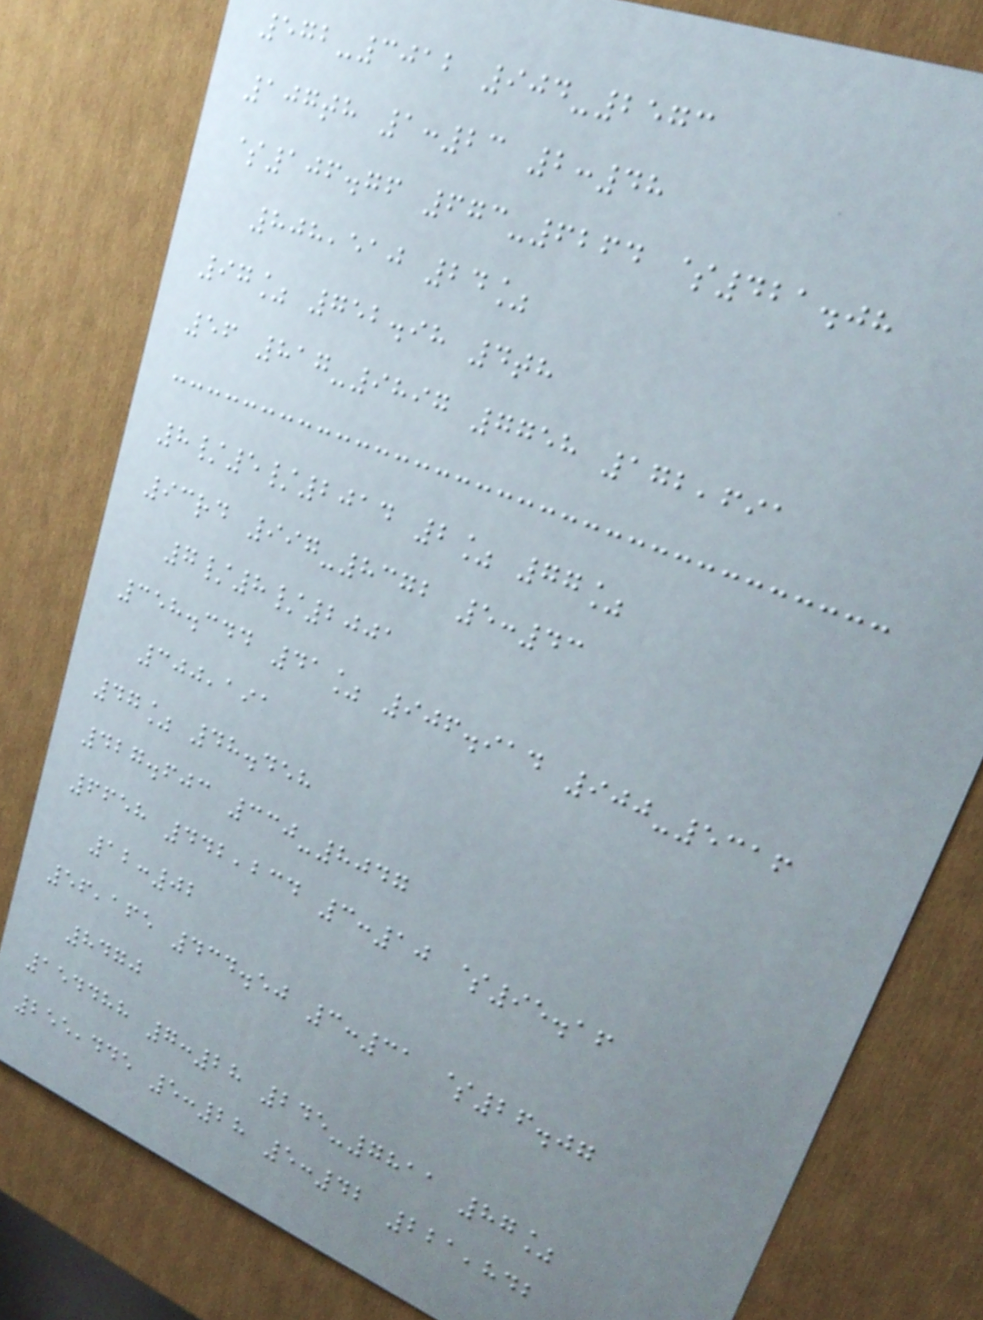572-3012 904-2573
107th 1:23 2:48
$106.76 673-6264 $421.08
808,510 24%
97% 752.98 4th
56 817-9897 7758 172,691
8/5/2014 2% 77%
93rd 997-8372 5:43
7/8/2001
358.344 41% 906.914 900-5316
300,191
47% 48.458
427.603 330-8047
6658 442,234 3:10 $95.16
12:02
56,165 434.50 3:31 $26.07
8470
154488 7:28 245-7811 87%
255,445 5:28 5:42 221,842
